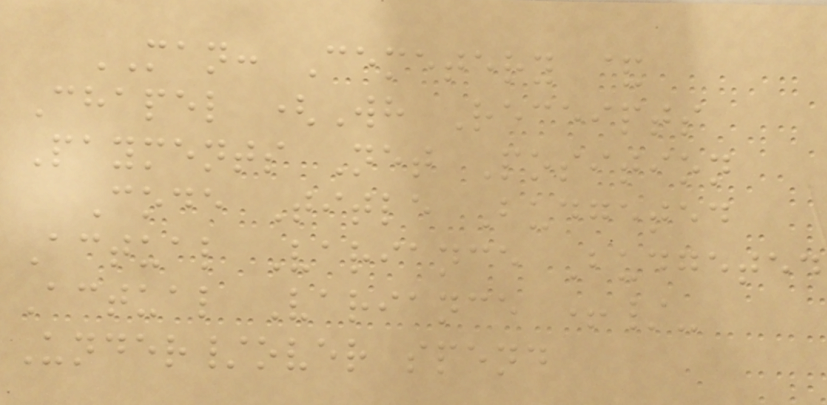MAN: Cemetery &
Chapel (Wh Receipts
Payments Net Position
Code Title Budgeted
Actual Variance Budgeted
Actual Variance +/-
Under/over spend
